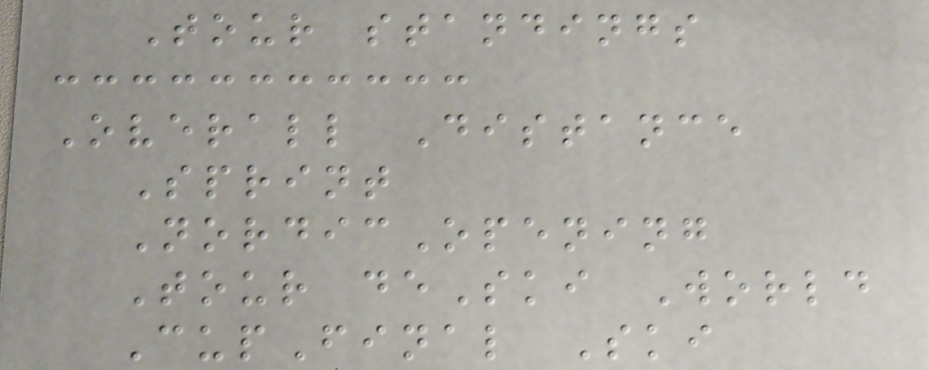Tour standings
Overall Distance
Sprint
NordicOpening
Tour deSki World
CupFinal Ski
